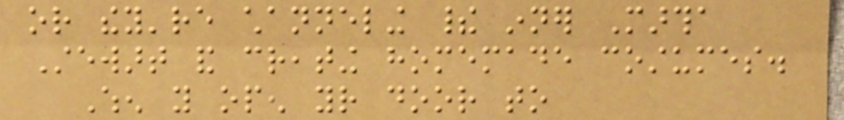or they're channeling their inner Martha
Stewart and creating homemade costumes.
When you open your door to
